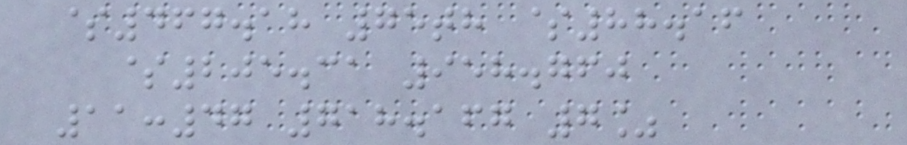$467.18 75th $88.16
$205.31 958.760
11:47 718.167 7%
